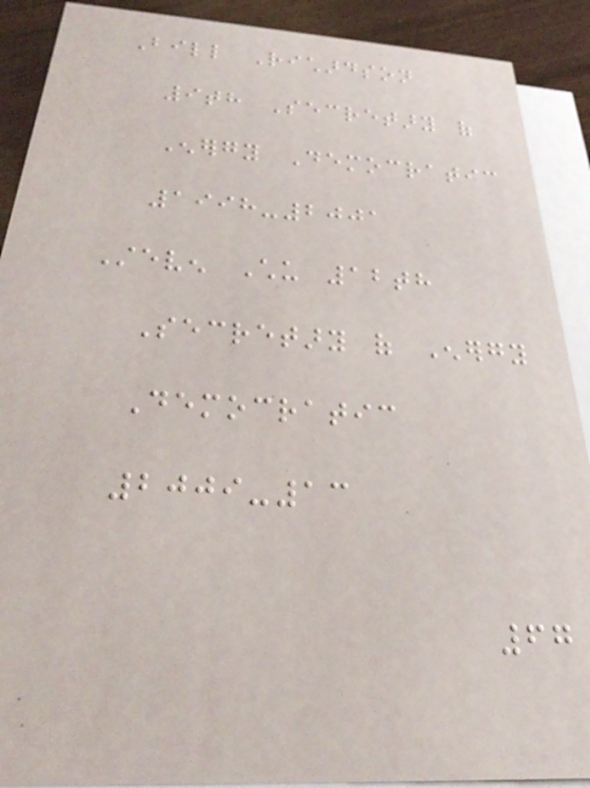Bill Richardson
9th Secretary of
Energy Democratic
1998-2001
Steven Chu 12th
Secretary of Energy
Democratic
2009-13
67
